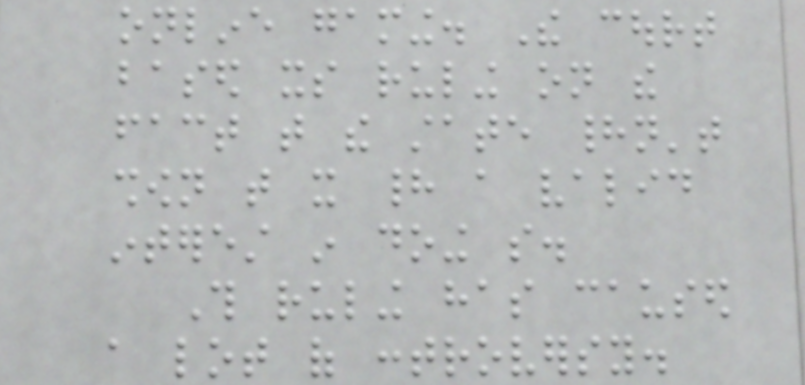online gaming. The court
based its ruling on the
fact that the state hadn't
shown that it had a valid
interest in doing so.
This ruling has caused
a lot of controversy.
